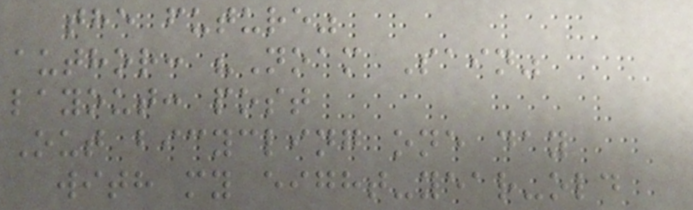the future"
author: "Noam Sain"
layout: post
Out bicycling one day
with my eight-year-old
